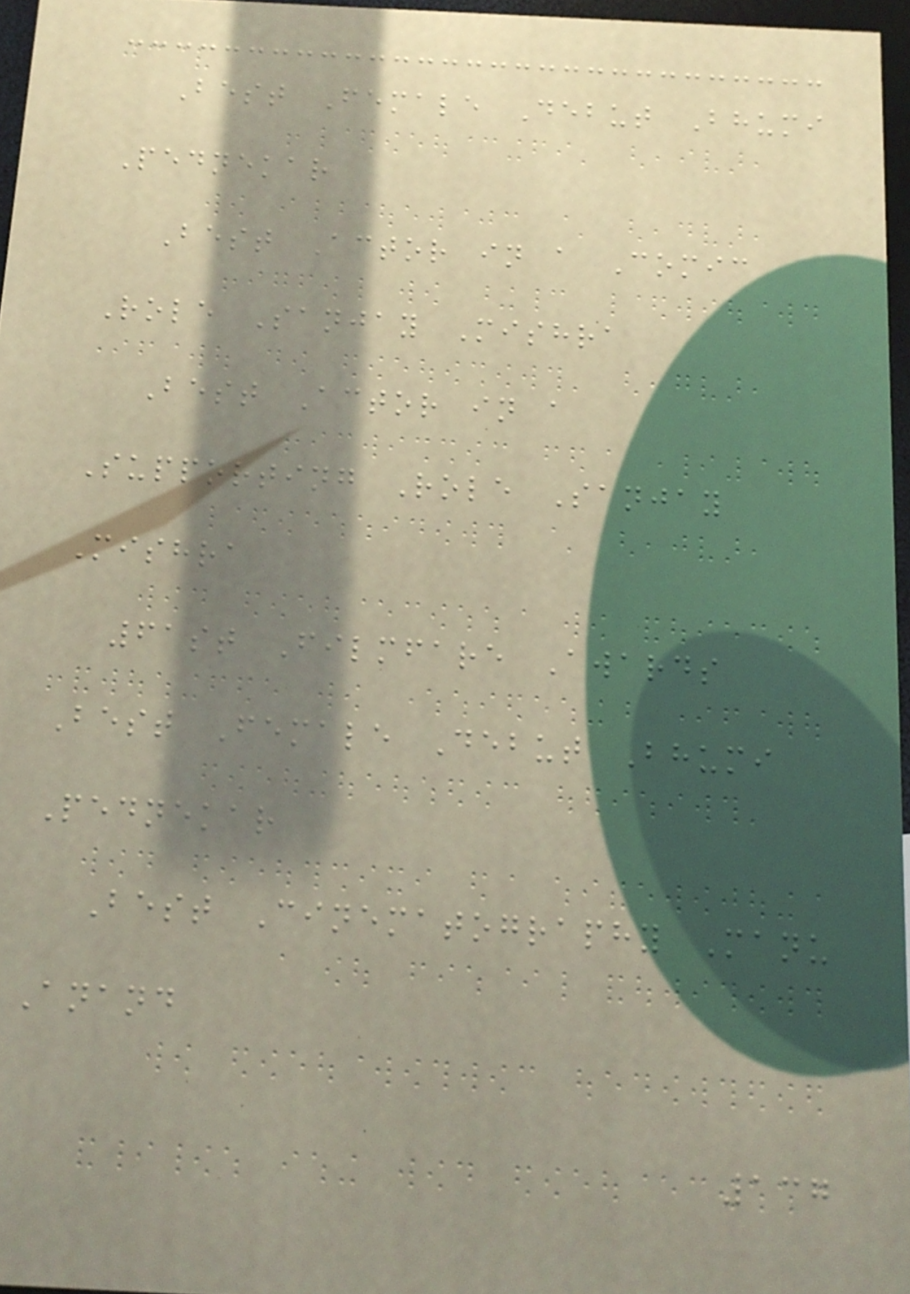Best Female Debut Bhumi
Pednekar
Best Actor in a Comic
Role Sanjay Mishra
Best Actor in a
Supporting Role Sanjay
Mishra
61st Filmfare Awards
Best Female Debut Bhumi
Pednekar
Best Cinematography Manu
Anand
137
